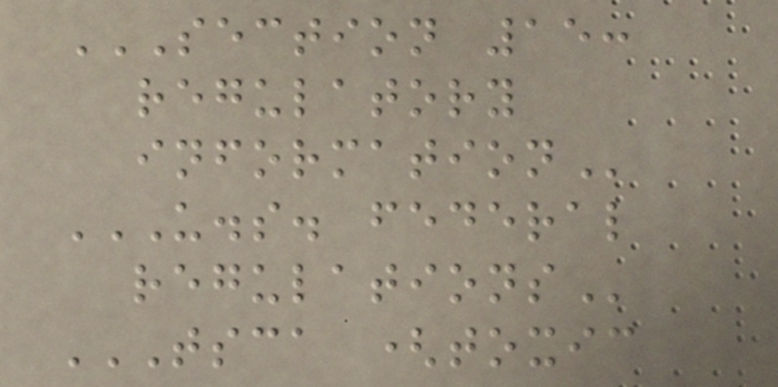SECTION 15:
REGULATORY
INFORMATION
U.S. FEDERAL
REGULATIONS
TSCA (TOXIC
